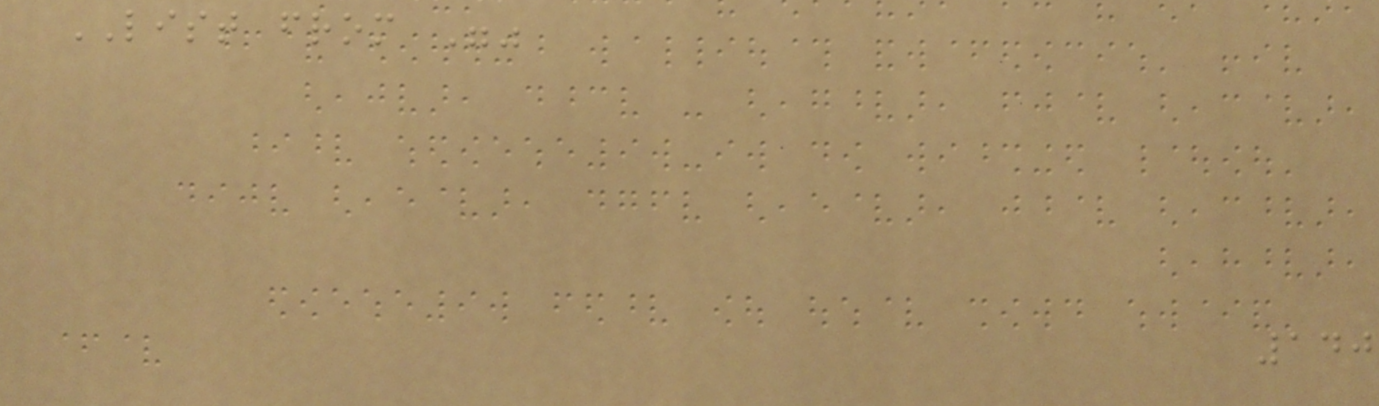LIST from ""
140
